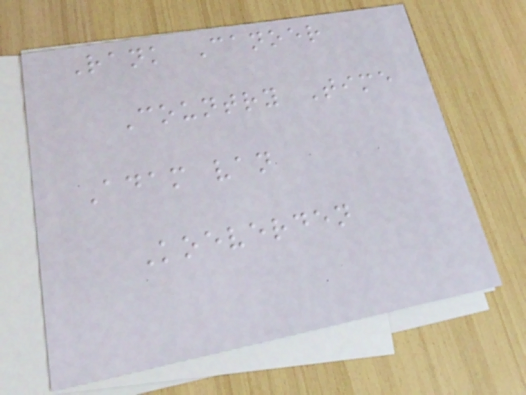Rank Canoer
Country Time
Adam van
Koeverden
